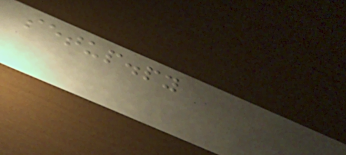setup.py
